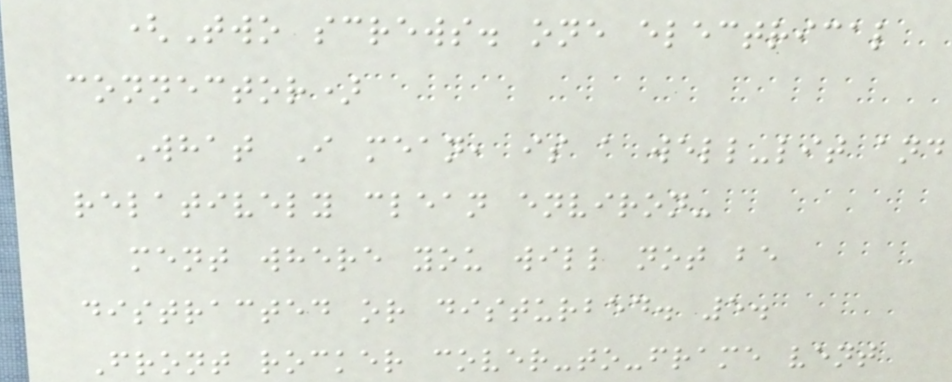(Two screws. one electrical
connector)
What I mean, is a well-lit and
relatively clean environ-
ment where you will not be
distracted or disturbed. 5.
Front rocker cover-to-frame vent
